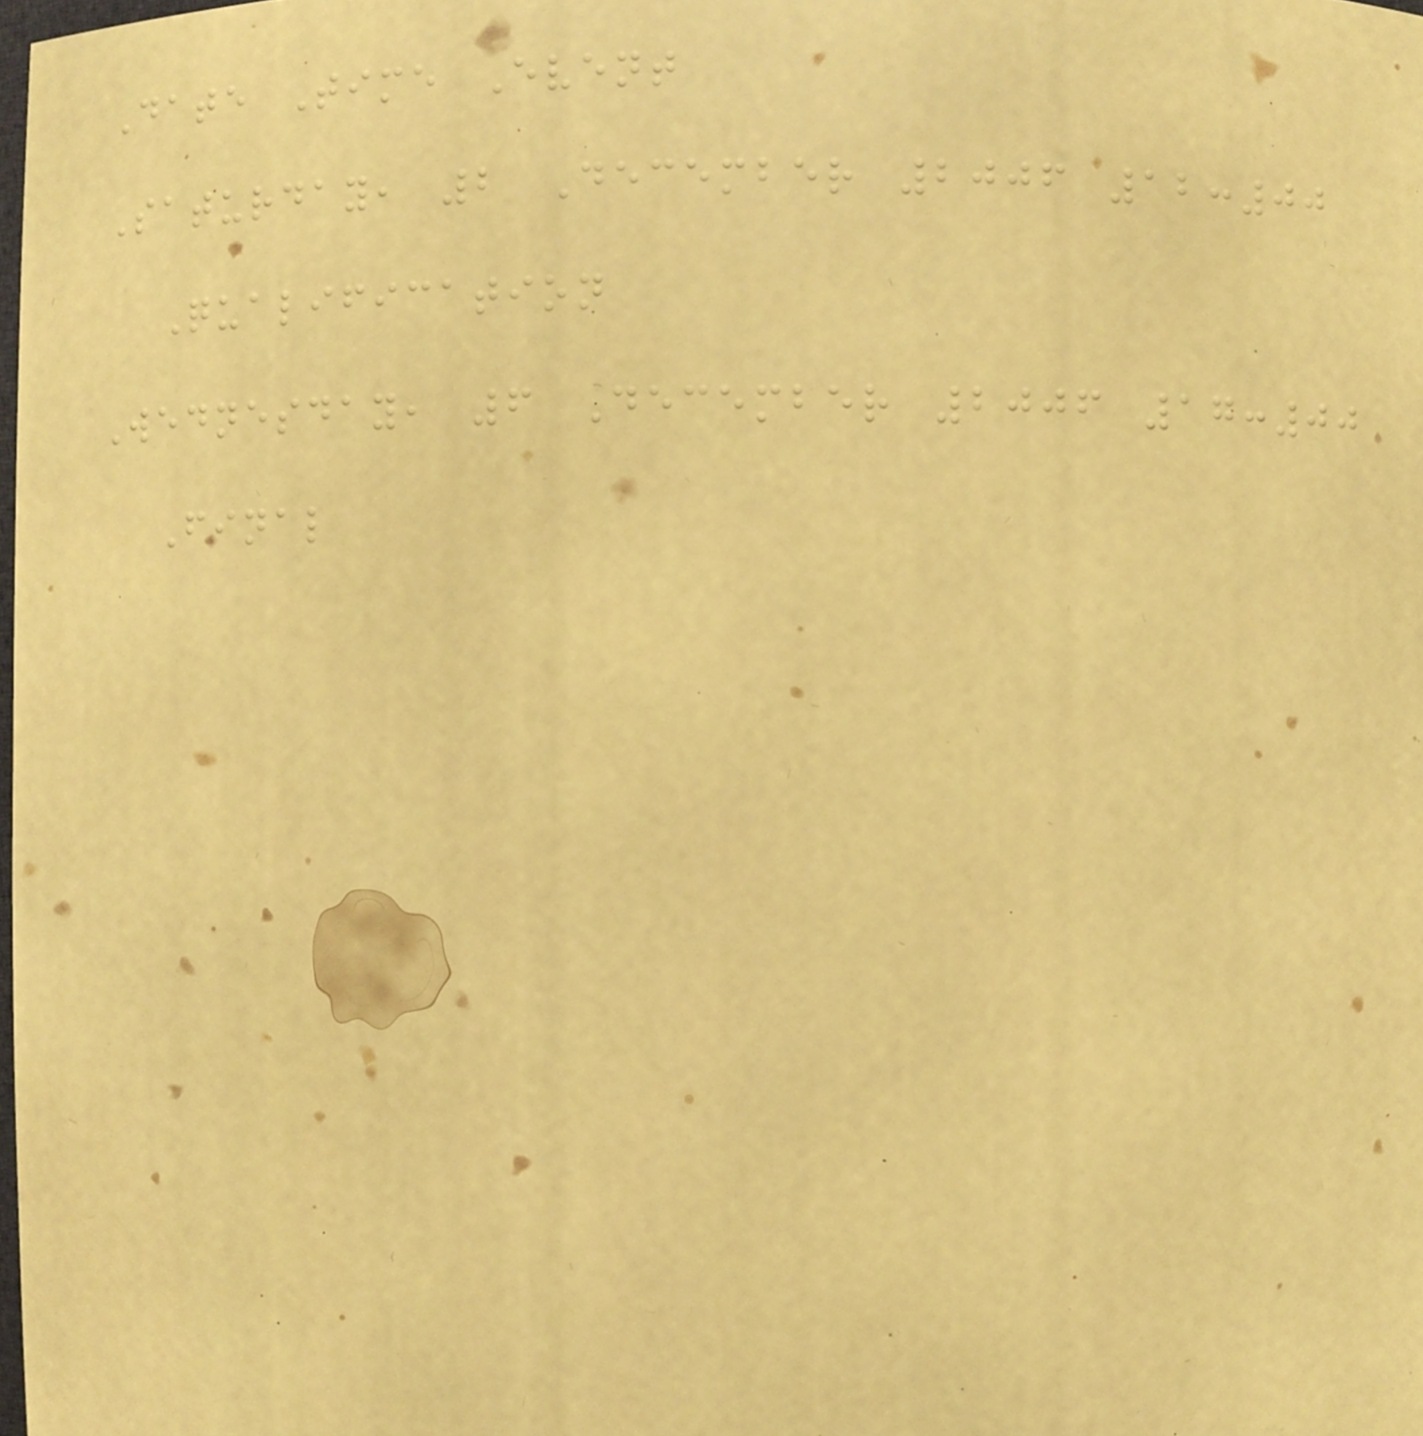Date Time Event
Saturday, 2 December 2006 12:00
Qualification
Wednesday, 6 December 2006 17:00
Final
